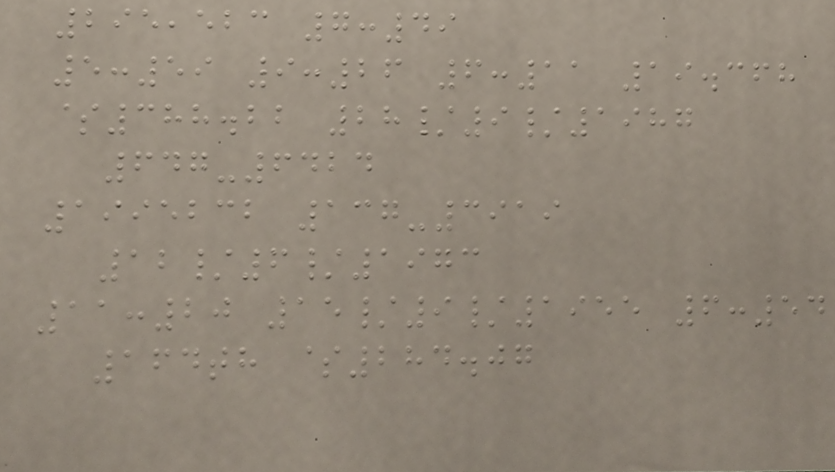295,523 7:49
5:59 9:26 6:11 19.368
$388.22 28/9/1987
647-6424
1995232 137-3919
12/6/1973
11:20 15/9/1955 6:54
164th $284.07
